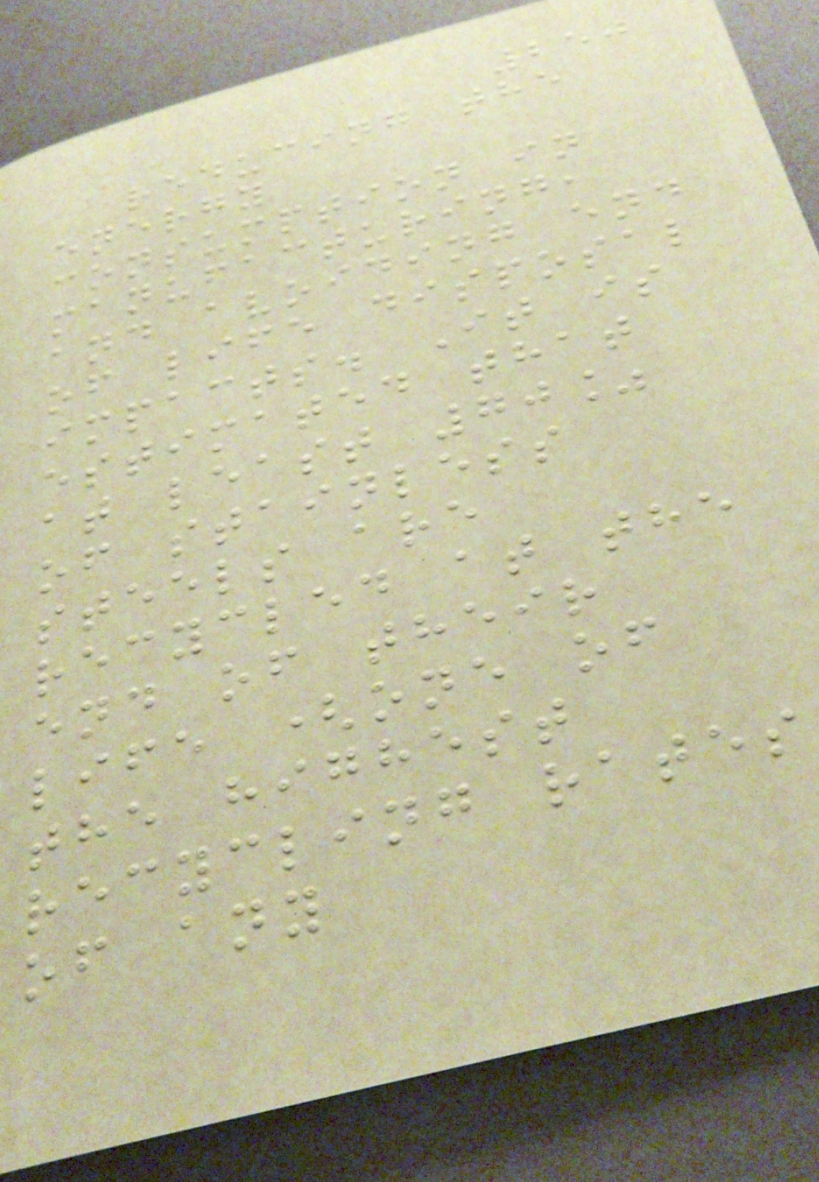250
reducing the
energy
consumption in
manufacturing,
and avoiding end
of life disposal
impacts. It is
estimated that
at least 70%
of stainless
steels are
recycled at the
end of their
life (one of
the highest
recycling rates
of any
